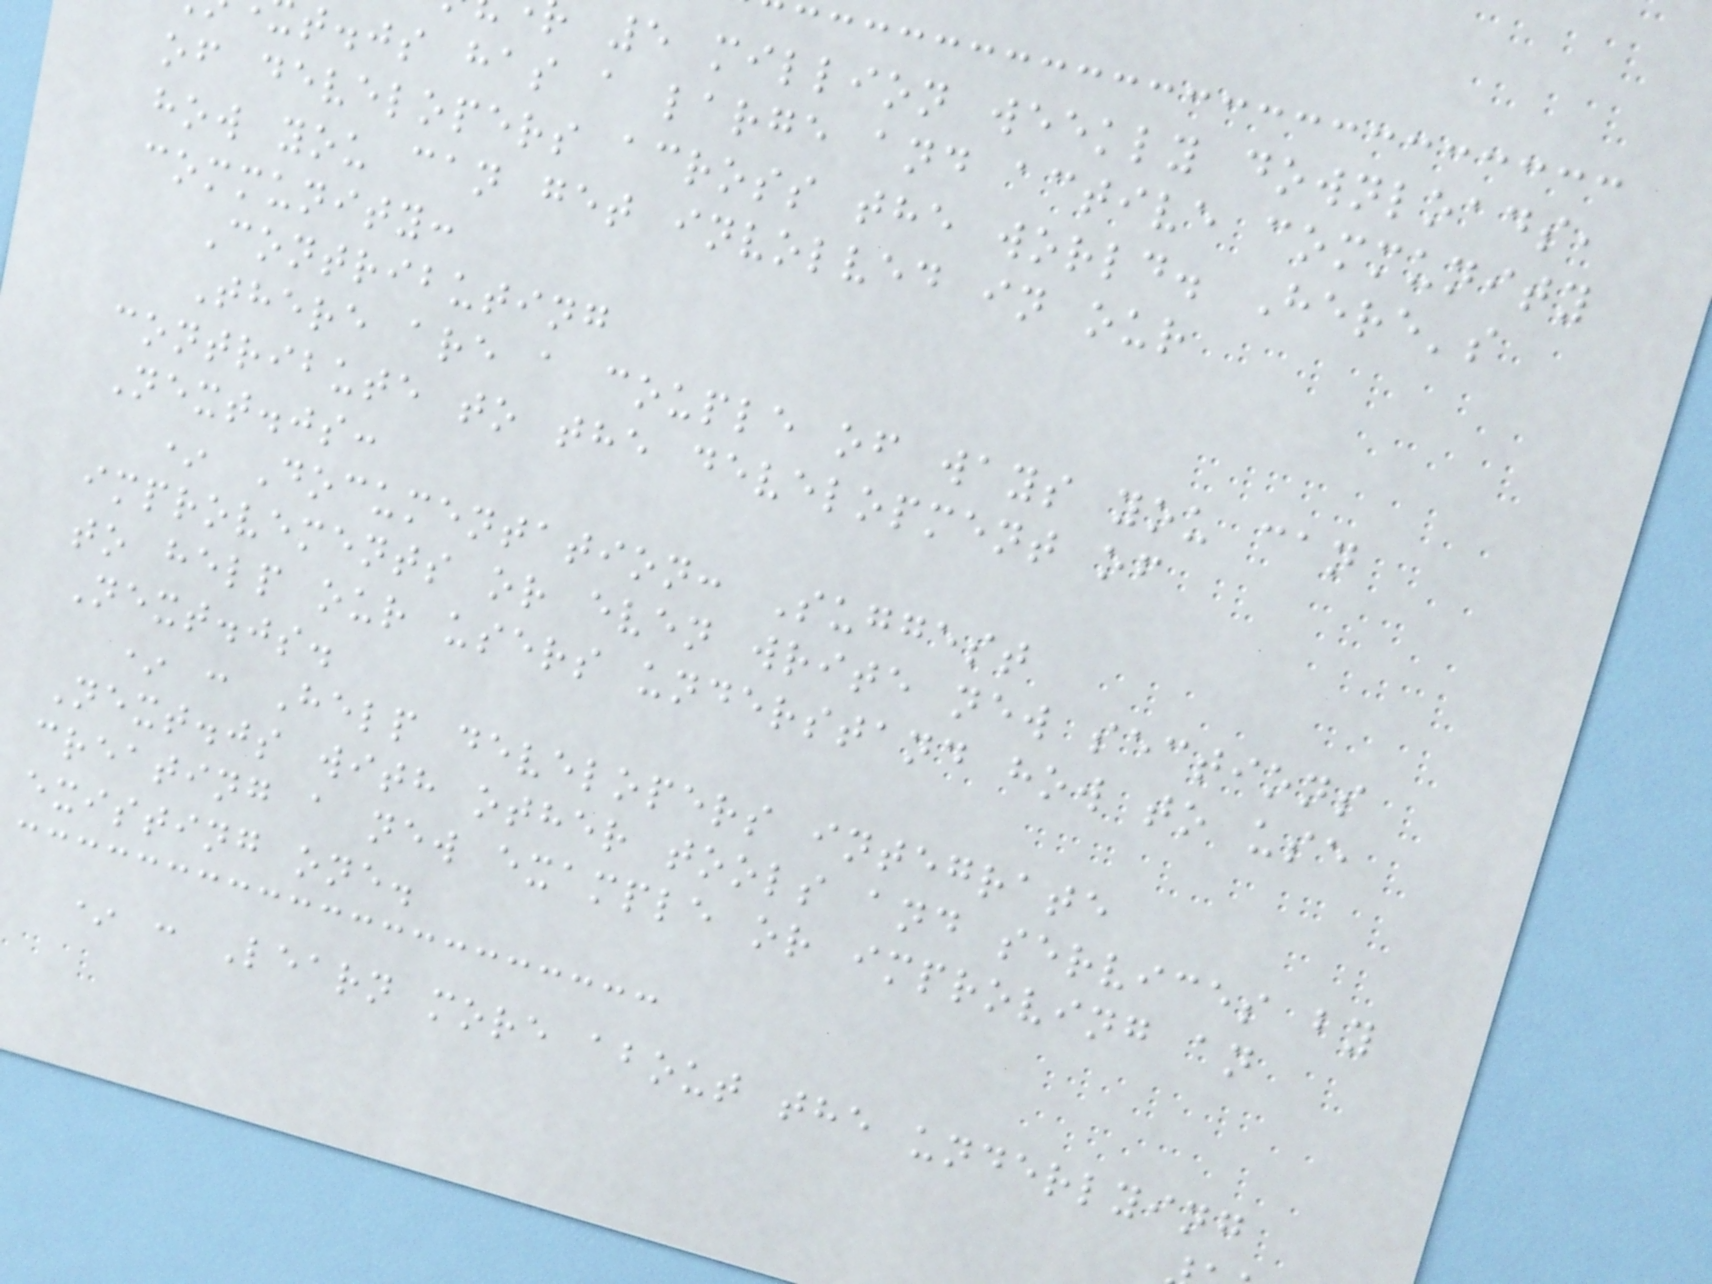5 million weekly downloads,
t.js has a large and active community
of developers across the world. Here's
how you can get involved in our
community:
Contributing
There are a couple of ways you can
contribute to the development of
Next.js:
* Documentation: Suggest
improvements or even write new sections
to help our users understand how to use
Next.js.
* : Help developers integrate
Next.js with other tools and services by
creating a new example or improving an
existing one.
* : Learn more about the underlying
